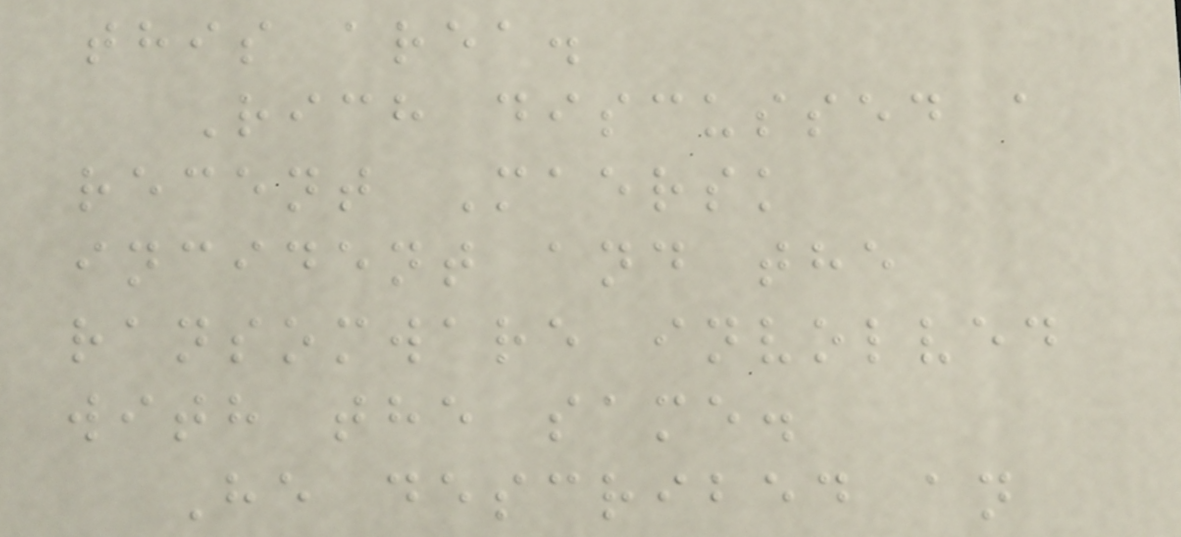this area.
Rich discussed a
recent Maersk
incident and the
ransomware involved
with the same.
He described an
